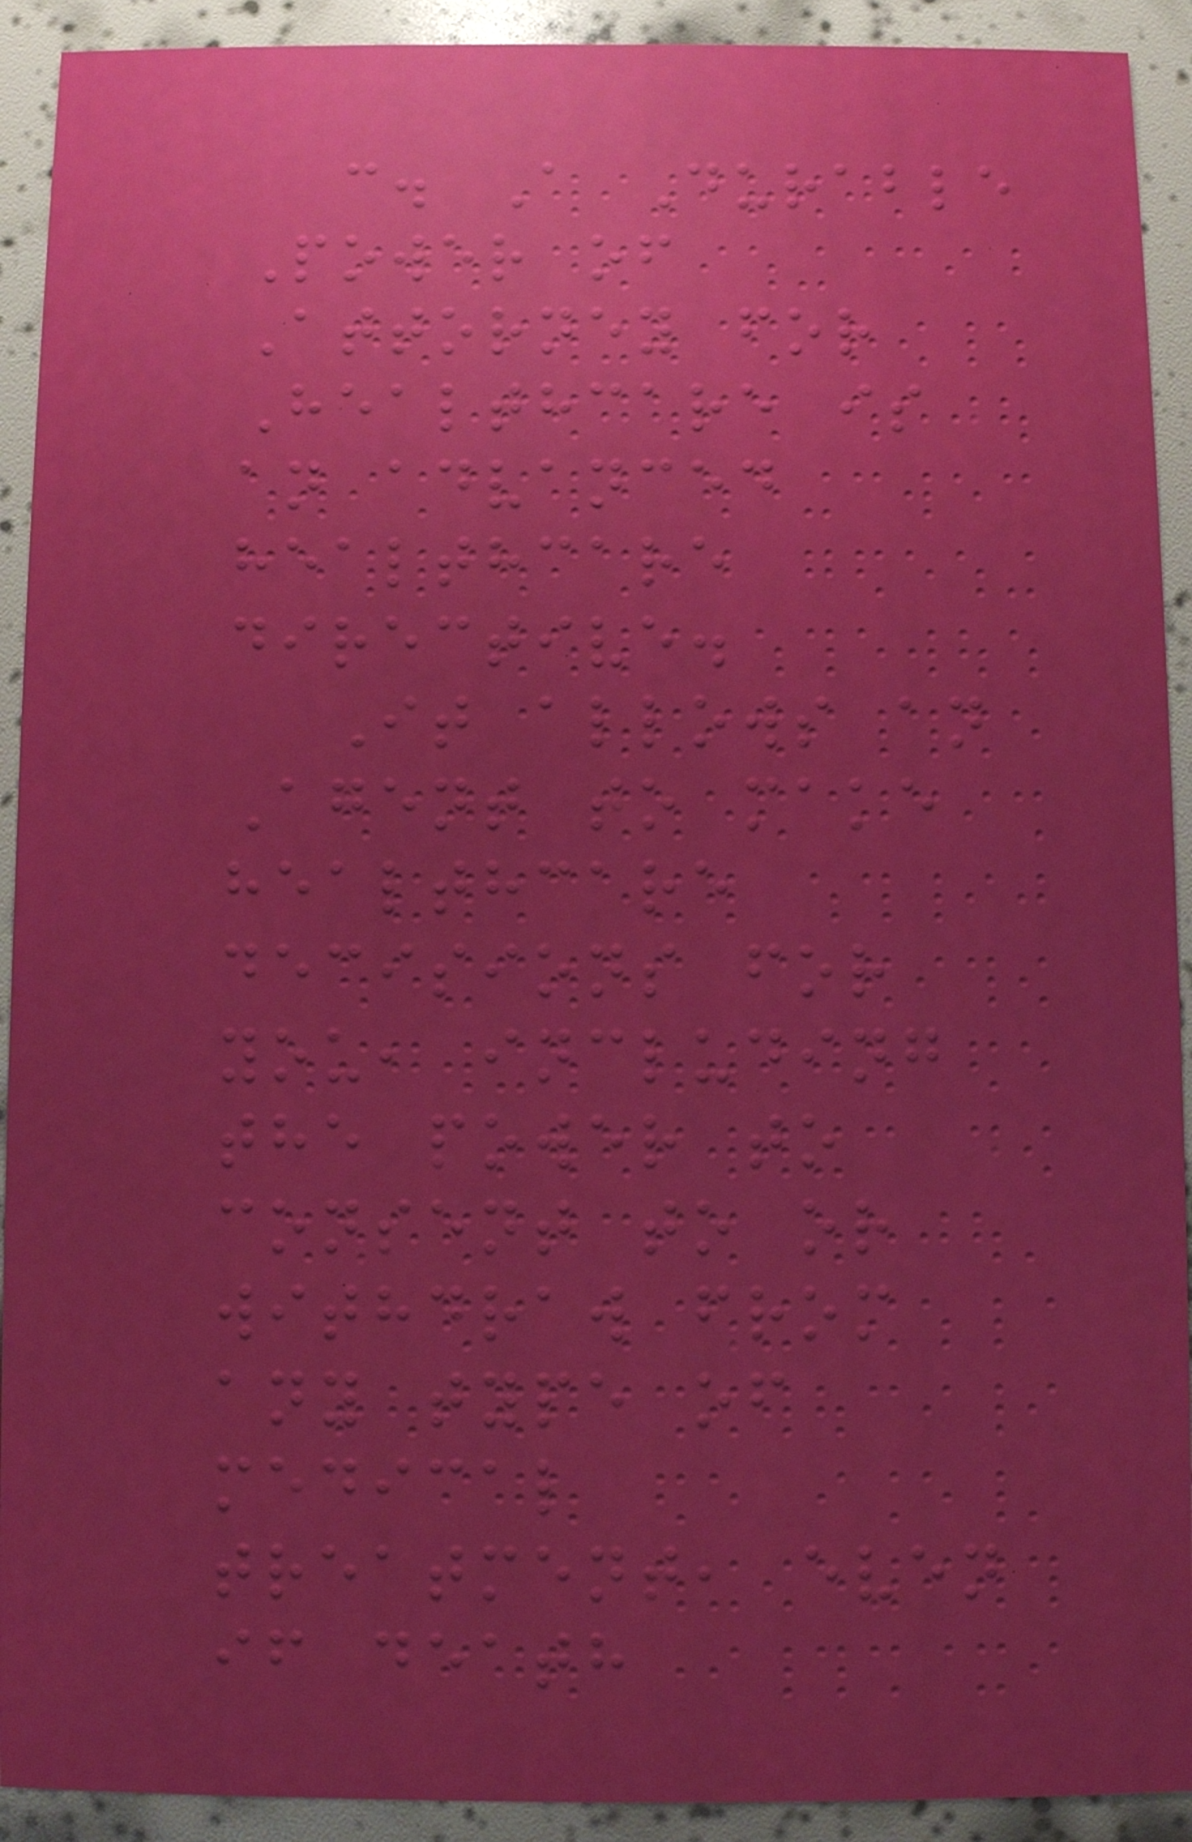c. A Durable
Power of
Attorney for
Healthcare is
an advanced
healthcare
directive.
It allows an
Agent to make
healthcare
decisions for
you, including
the power to
consent to or
withdraw from
any type of
medical
treatment, even
if death
